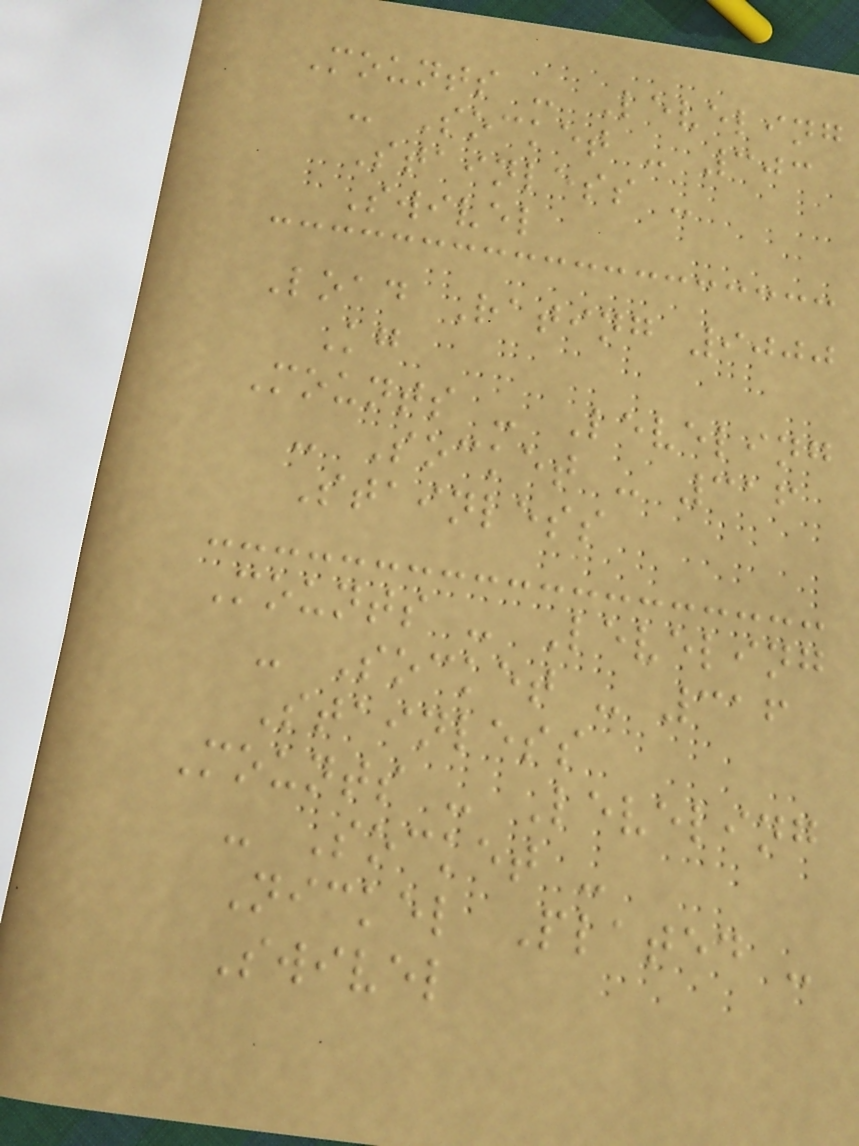Mounts - Leveling
- Socket - 303
Stainless -
Swivel
Load Rating 9000
Kg
Mounts - Leveling
- Socket - 316
Stainless
Mounts - Leveling
- Socket - 316
Stainless
Mounts - Leveling
- Socket -
Nickel Plated -
Swivel
